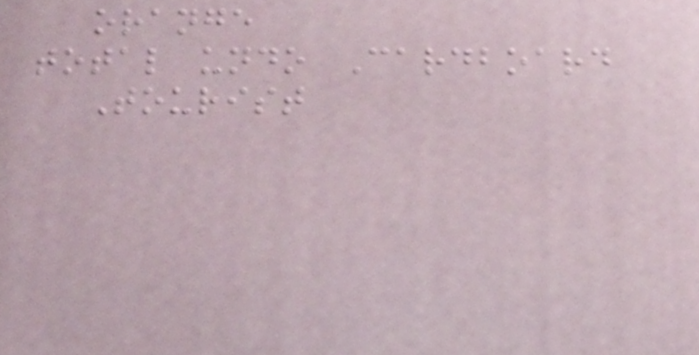orange
total undo Cardboard
Tourist
